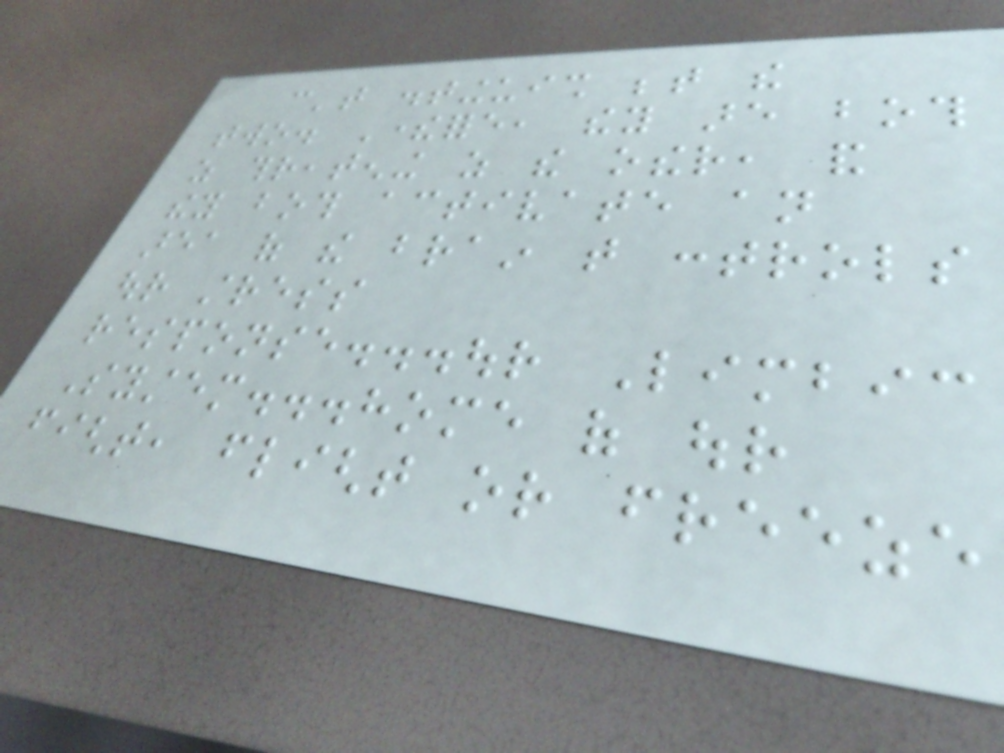can't distinguish between the
two. Therefore, they are both
as threatening as the other, and
they both activate an
area of the brain that controls
our stress
response...our Limbic
System...home of our
fight, flight or freeze
